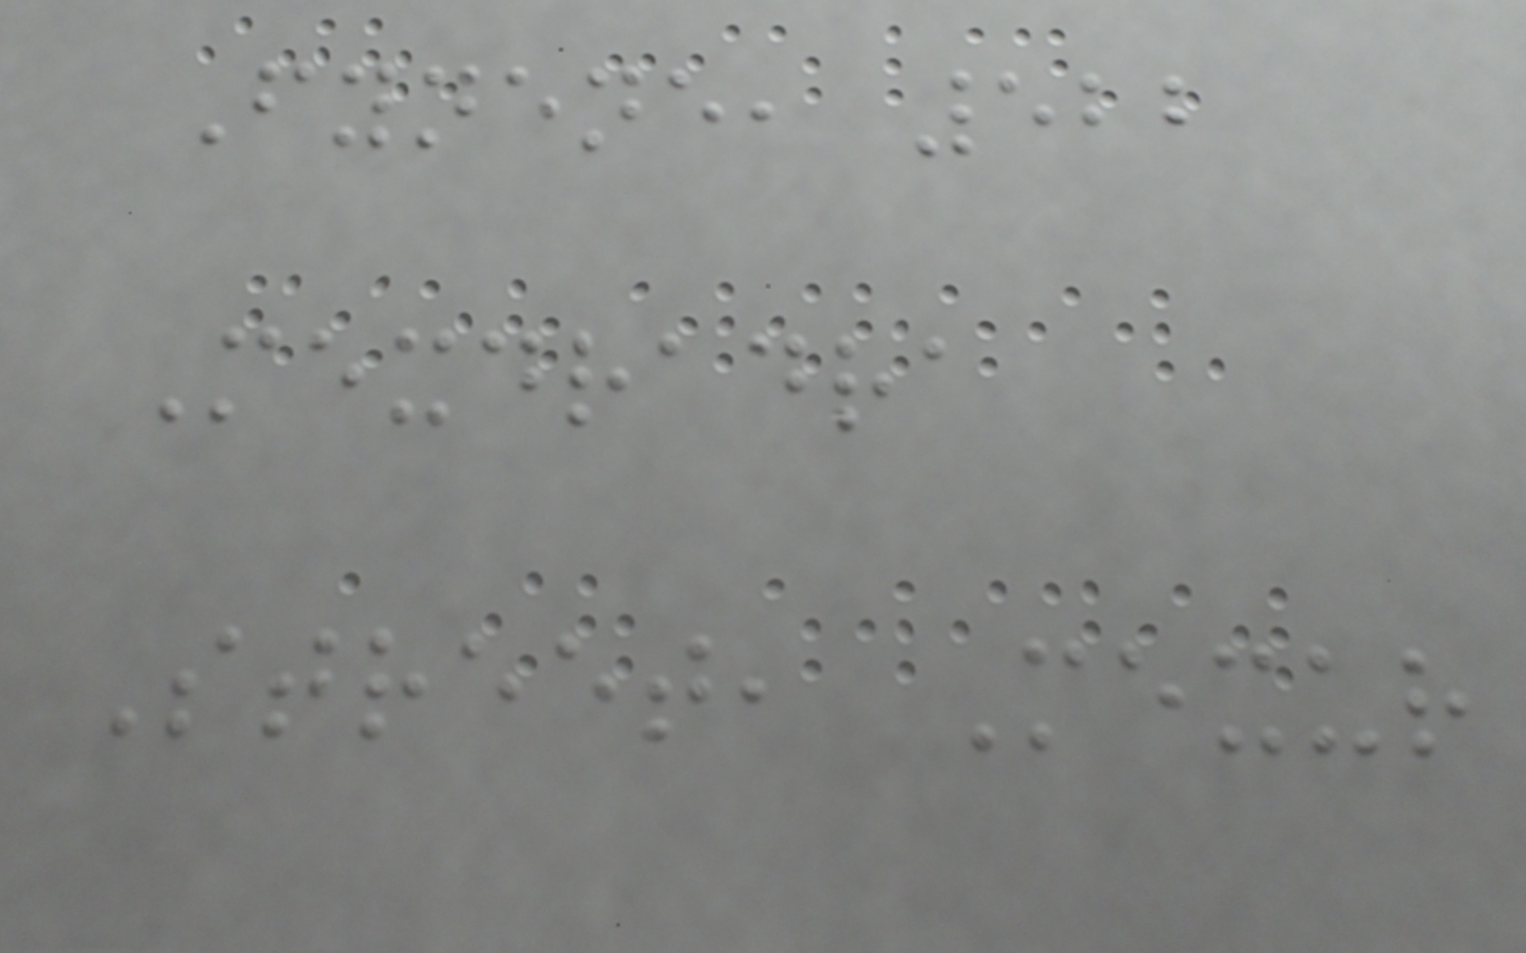Fynene, 522
Mexdradra
Street, Mexur
